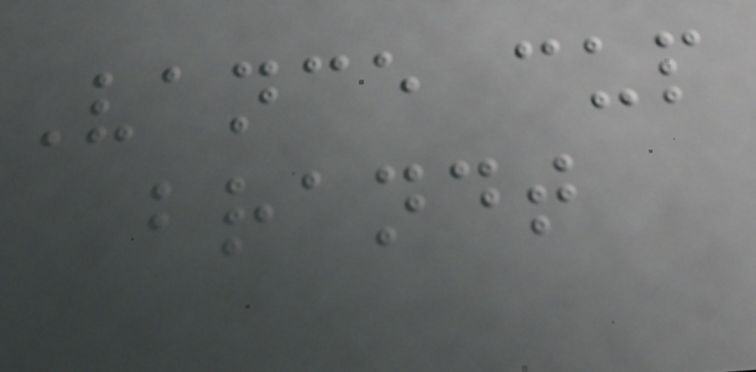Vance cup
brandt
